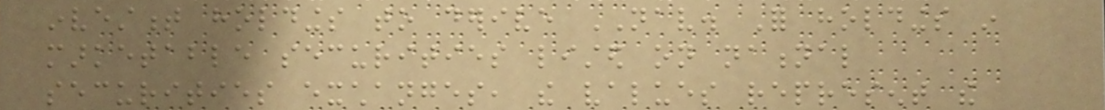investment holdings to derive NAV. For holdings in
marketable securities listed on national
securities exchanges, the values represent the
